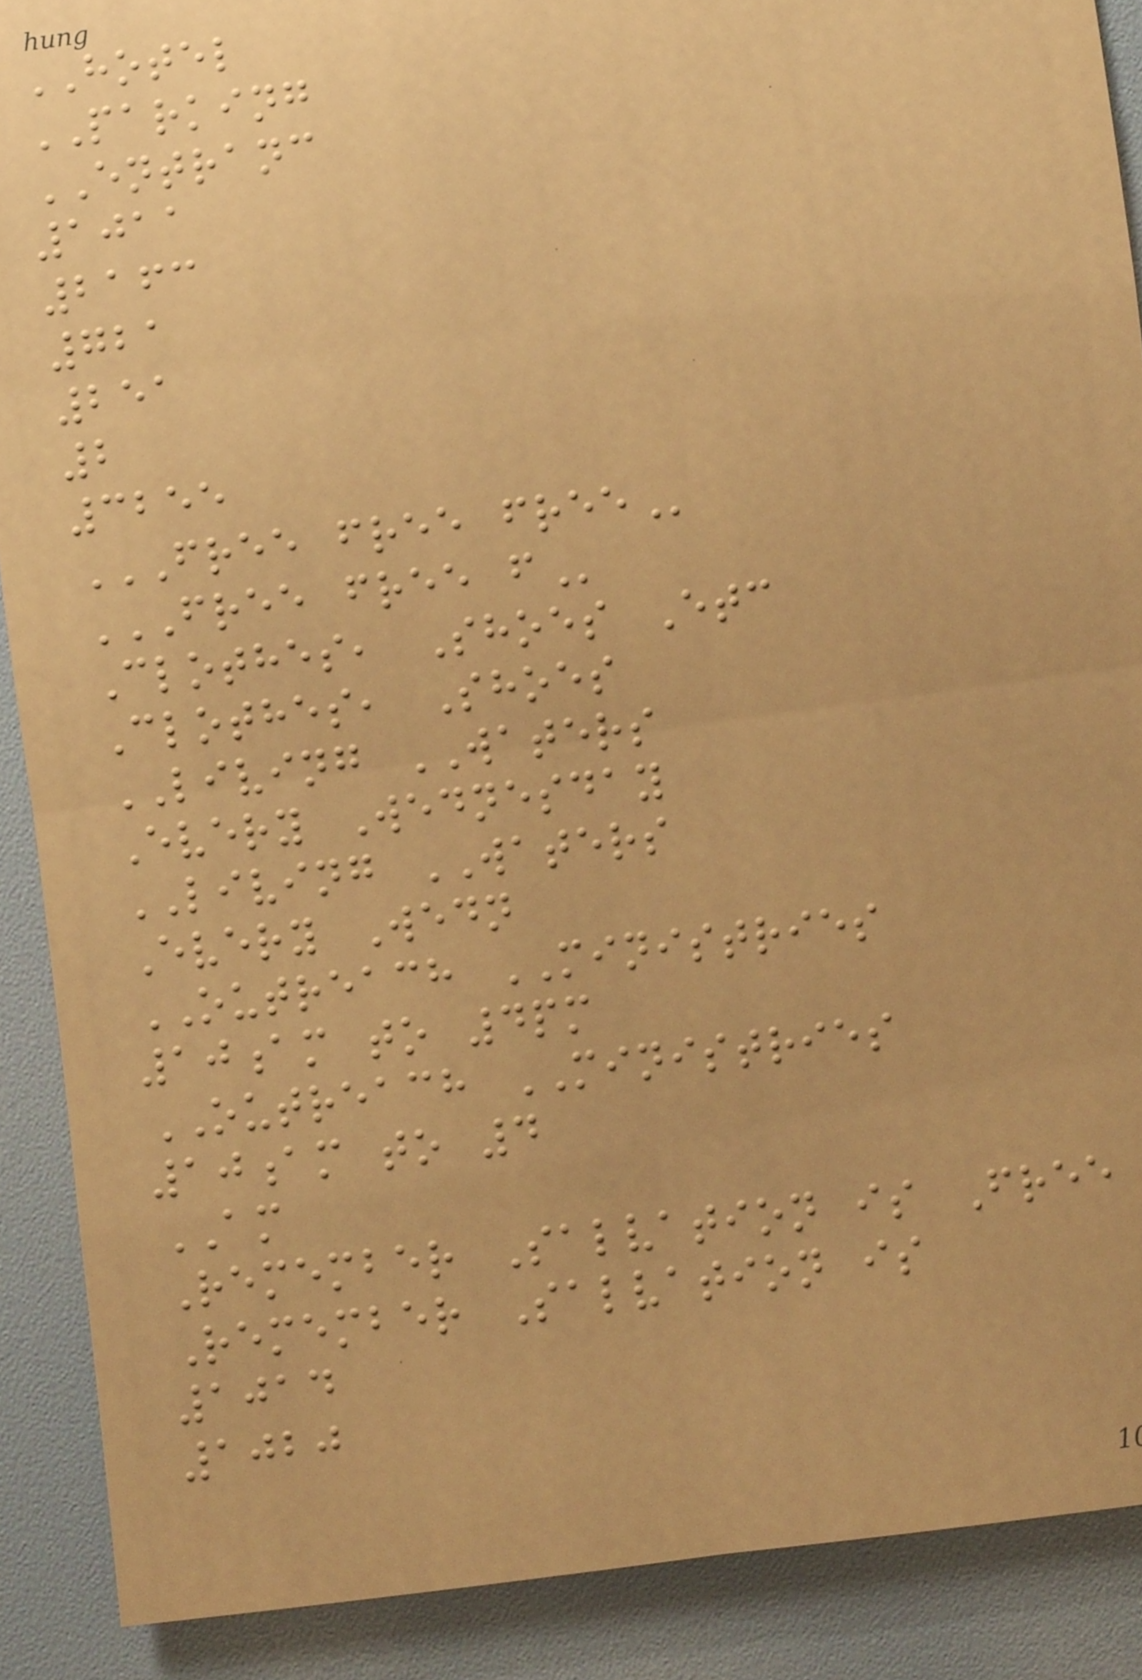HOTEL
PARKING
ENTRANC
1011
2163
721
251
2
3255
FREE FREE FREE
FREE FREE F
Clothes, Shoes Etc
Clothes, Shoes
LIVING WATERS
Every Wednesday
LIVING WATERS
Every Wedn
OUTREACH MINISTRIES
10am to 4pm
OUTREACH MINISTRIES
10am to 4
AM
Remember Salvation is Free
Remember Salvation is
1014
1020
